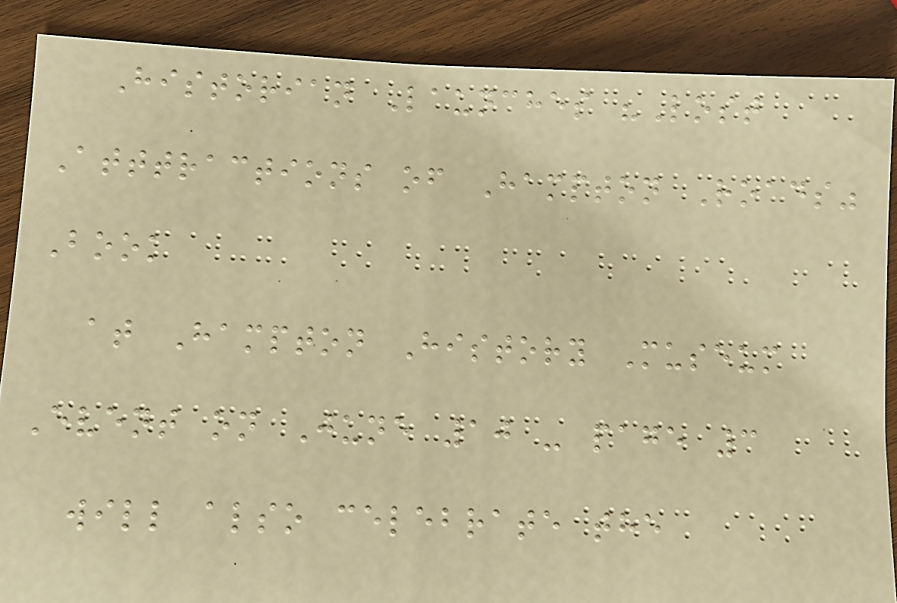Historian Launches "Lost
Atttractions of Hampton Roads"
Book
at Hampton History Museum
Event on June 10 - page 3
will also celebrate the
